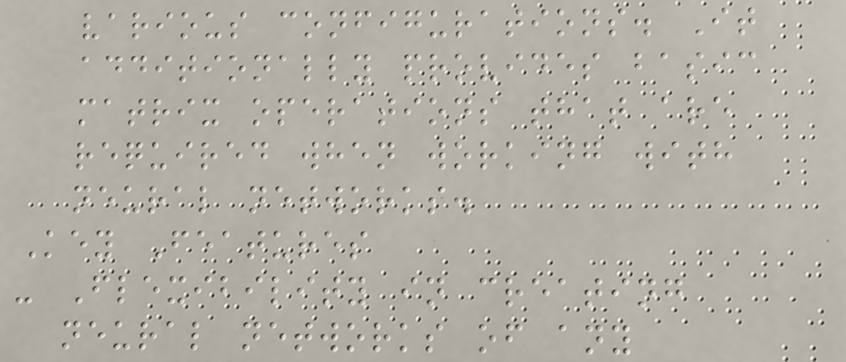various configurations. It
additionally provides basic
matrix operations that are
required when working with
neural networks.
Key Features
- Flexibility in creating
neural networks of any
